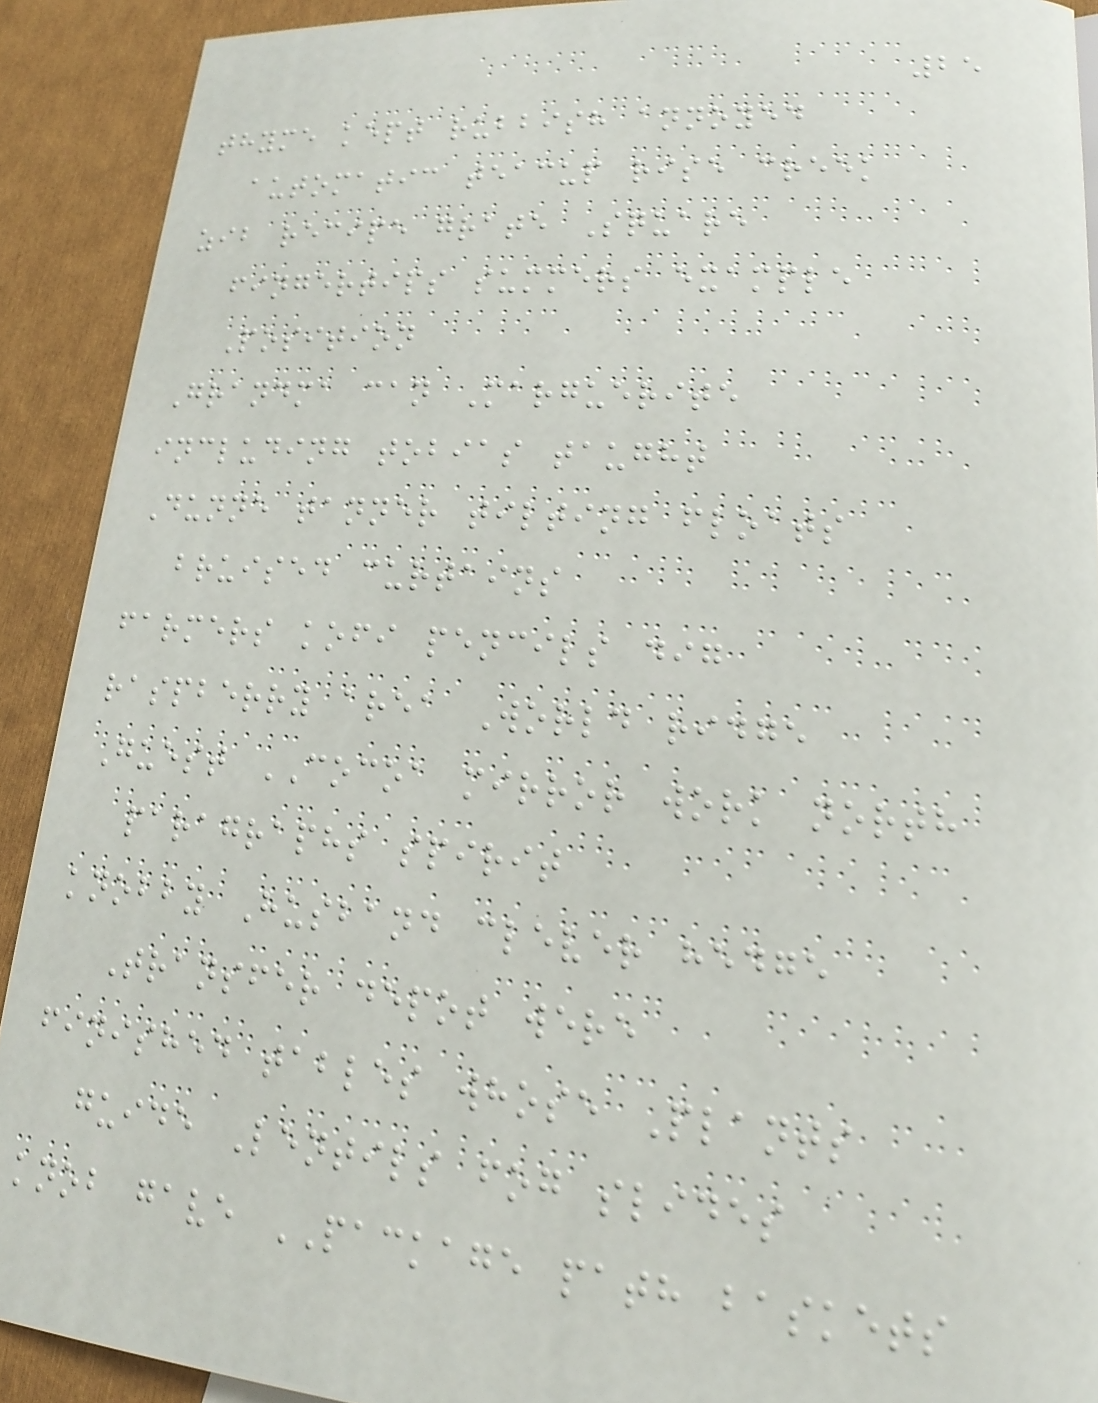25
thyme kept rubbish annoyed
automatic teacup rise creek
zib recipe grate Square
fingertips summers example
Position
Grandma can Marguerite
including tobias taught
Dunne tanner tilting floats
bruised curtains
farmers kofi pencils dig
raspberry area World ridge
Guest COCOA mirror work north
paragraphs spirit
knobby Husband clever hedge
Transfer depot were
finished tables whose Plants
guide Lentils fog slides
knob gave PACKAGE path baskets
